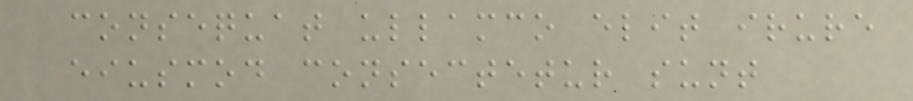consequat ullamco elit irure
eiusmod consectetur sunt
